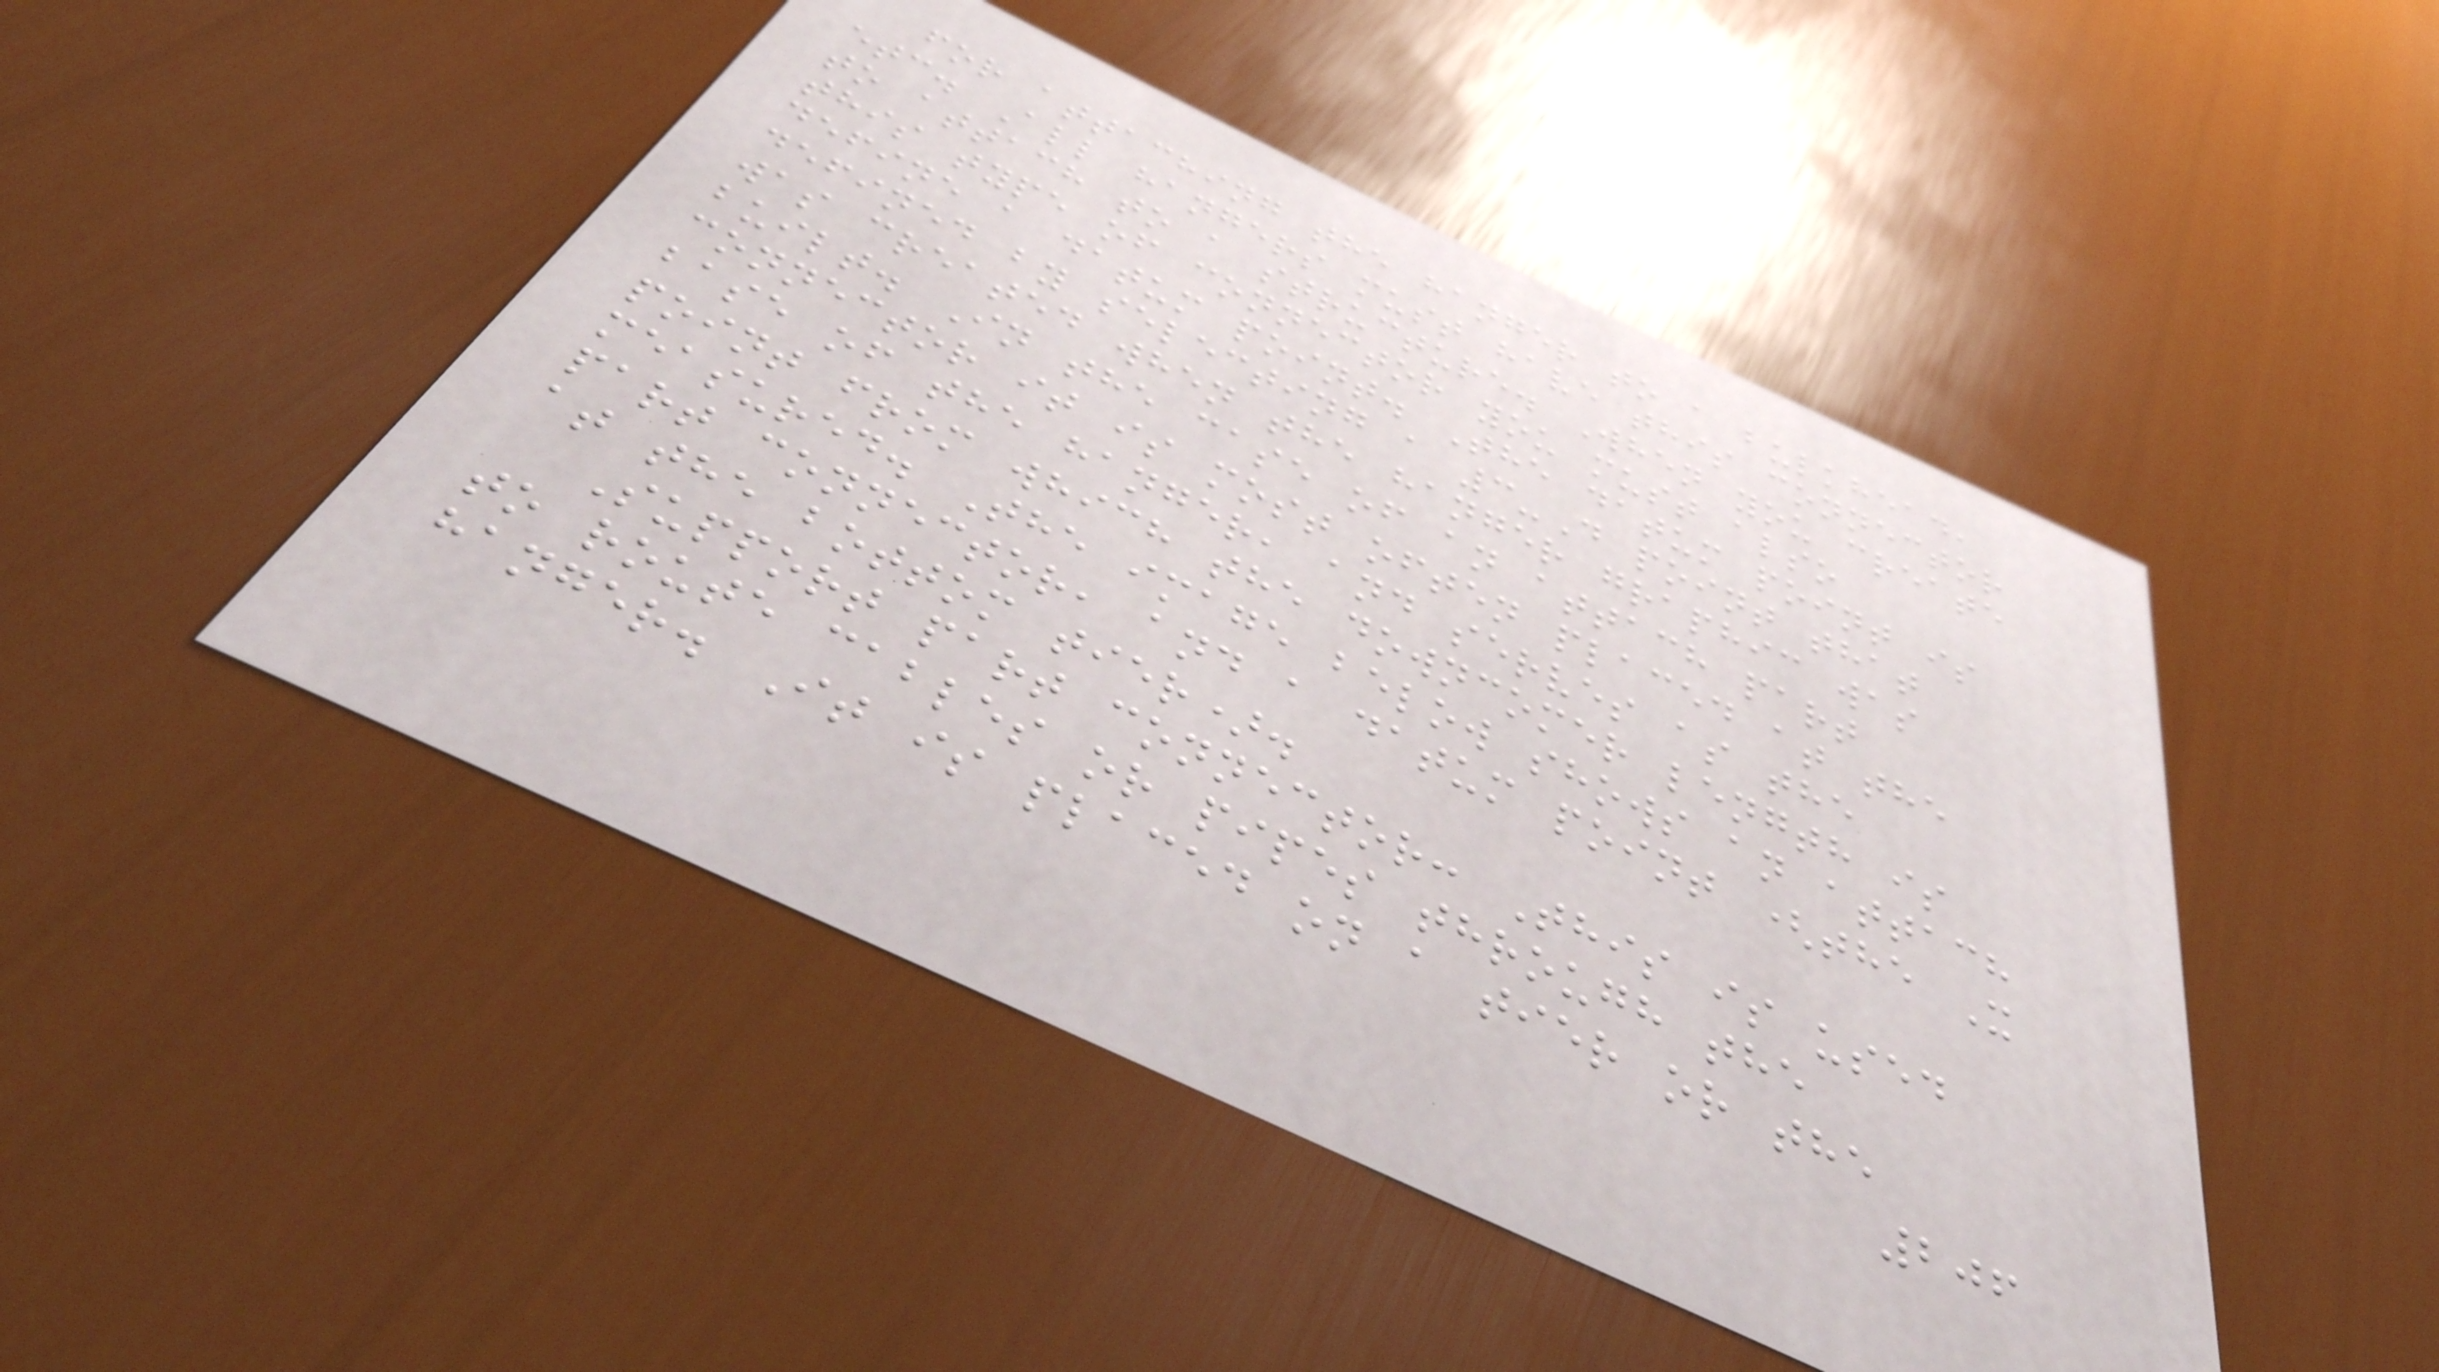for attaching the hanger to a bulkhead,
etc. All hangers must have this connector
to attach to a structure. When you create
this type of connector you must also
define a datum point. The datum point is
defined by selecting a 3-D point that
was created when the hanger graphic was
built. In the case of an attach part
connector it is most often placed at the
base of the hanger, and serves as the
point from which the downcomer length is
measured. The image below shows an attach
part connector, and a datum point (the X
at the bottom tier).
Support part connector: This is used
to route cables or pipes through the
hanger. It is placed on a tier or the
206
